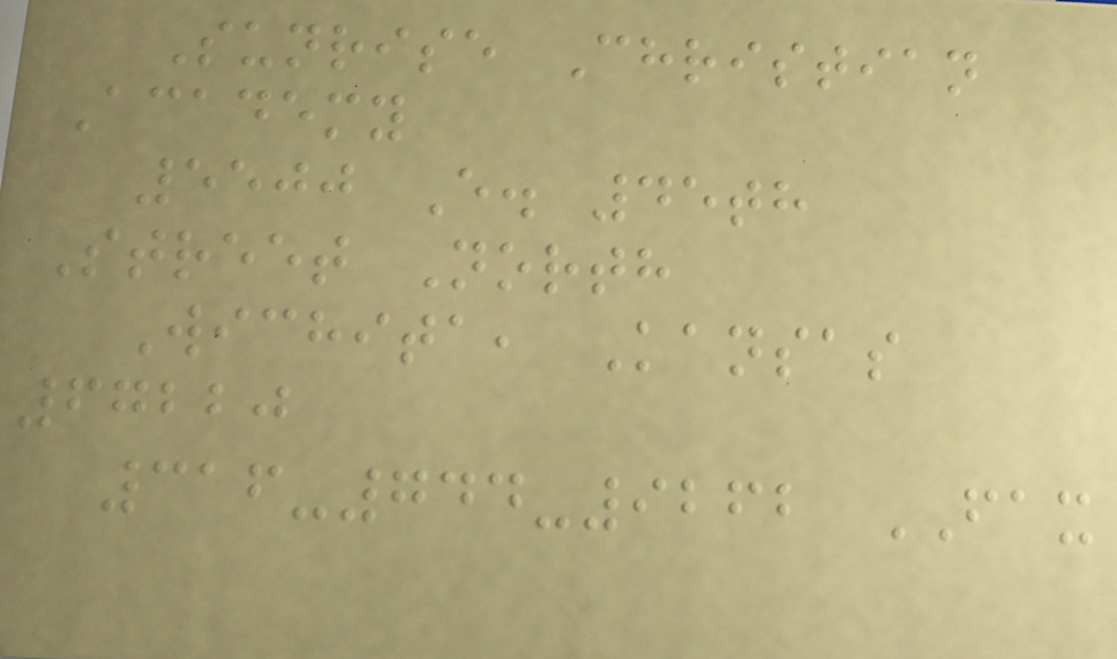Sunrise Christian
Academy
5500 E. 45th
Street North
Wichita, Kansas
67220
316-744-9262 FAX
